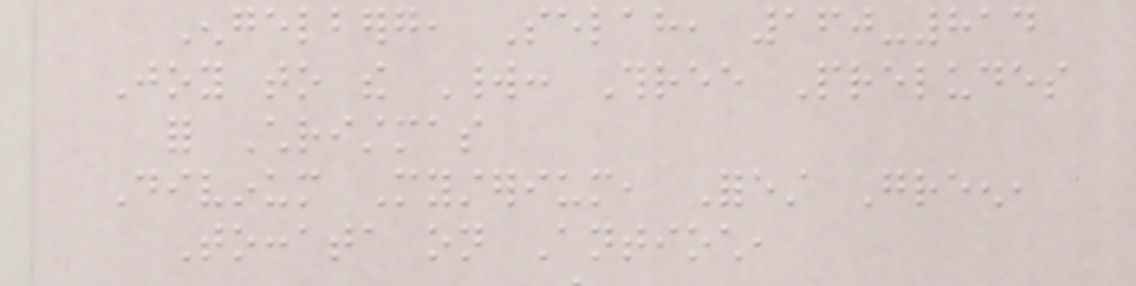Engelberg, Selah, 160-814
Joy to the World: Three Preludes
for Christmas
Divinum Mysterium, Forest Green,
Toccata on Antioch,
